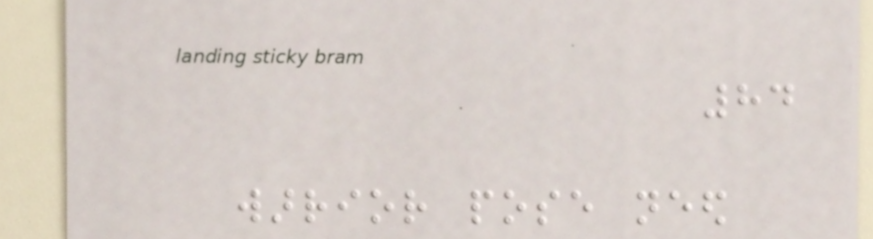84
warrior pose need
